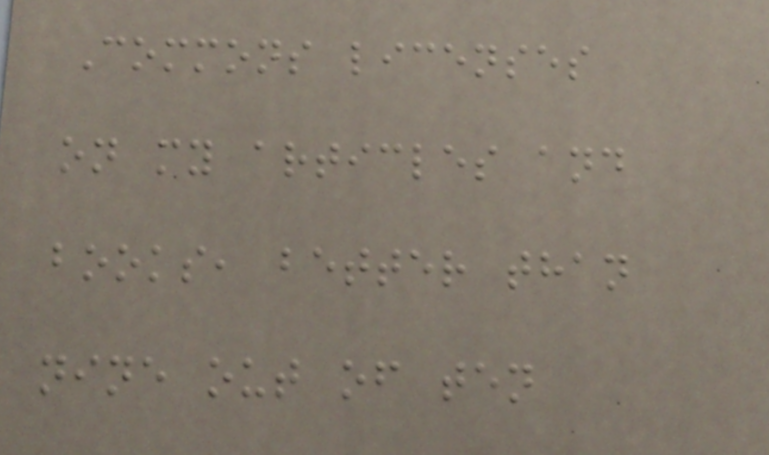Commons licenses
on my articles and
books, better than
nine out of ten
